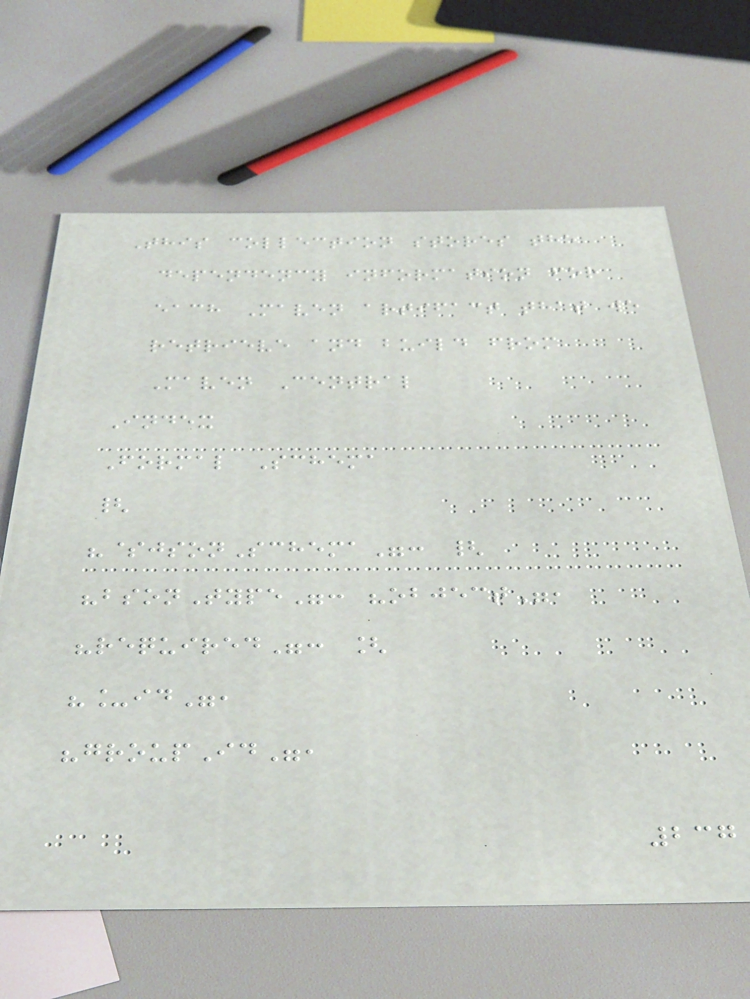This collection stores the
dependency information for
each Maven artifact that we
retrieve and build from
Maven Central
Index
Formal Schema
{
"$jsonSchema": {
"bsonType": "object",
"required": [
"_id",
"groupId",
237
